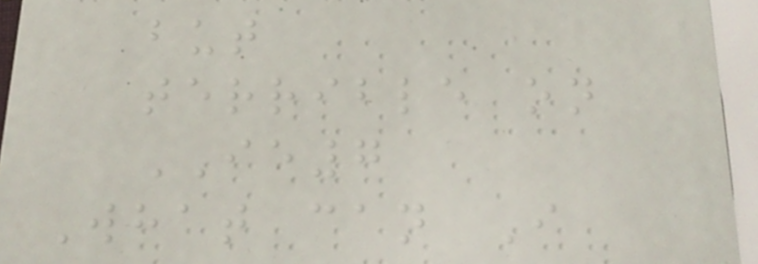but
terrible on
IE7
What can I
